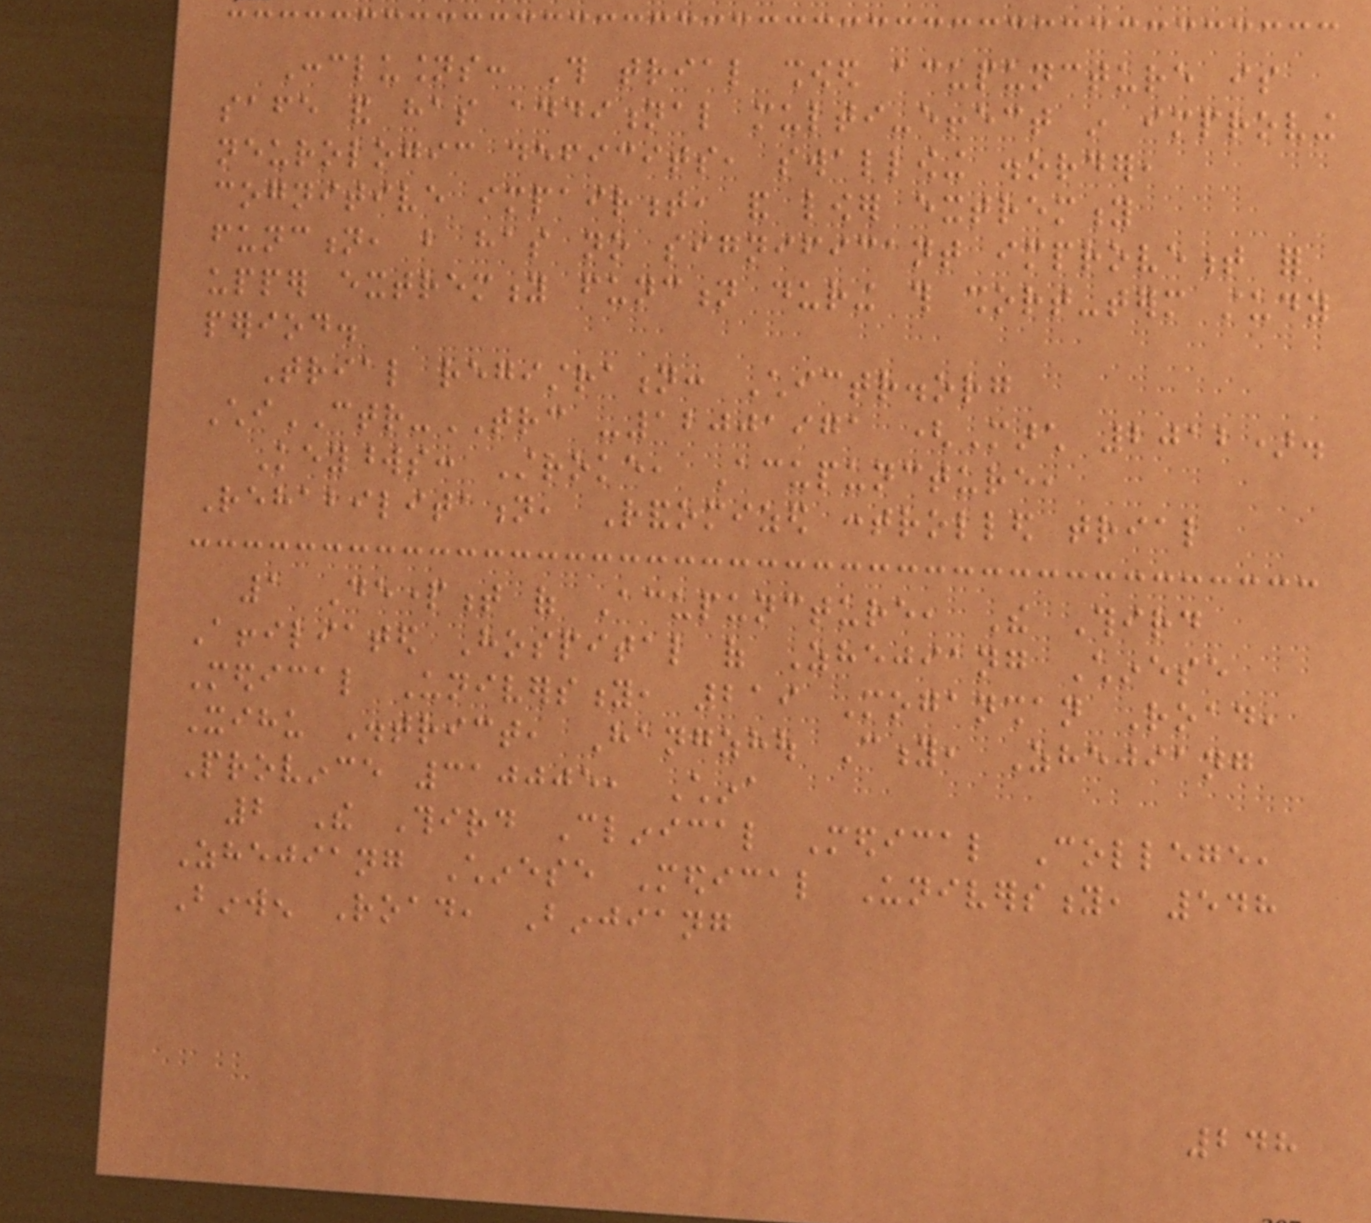Conclusions: This trial showed acupuncture is
safe and has additional multi-effect in improving
neurologic deficits, swallowing disorder,
cognitive impairment, and lower extremity
function, but has no significant improvement for
upper extremity function during this short-term study
period.
Trial registration: Chictr.org
ChiCTR-TRC -12001971 (March 2012).
Keywords: Stroke, Acupuncture,
Rehabilitation, Randomized controlled trial
1 Department of Acupuncture, The Third
Affiliated Hospital of Zhejiang Chinese
Medical University, 219 Moganshan Road,
Xihu District, Hangzhou City, Zhejiang
Province 310005, China
2 The Third Clinical Medical College,
Zhejiang Chinese Medical University, 548
Binwen Road, Binjiang
248
